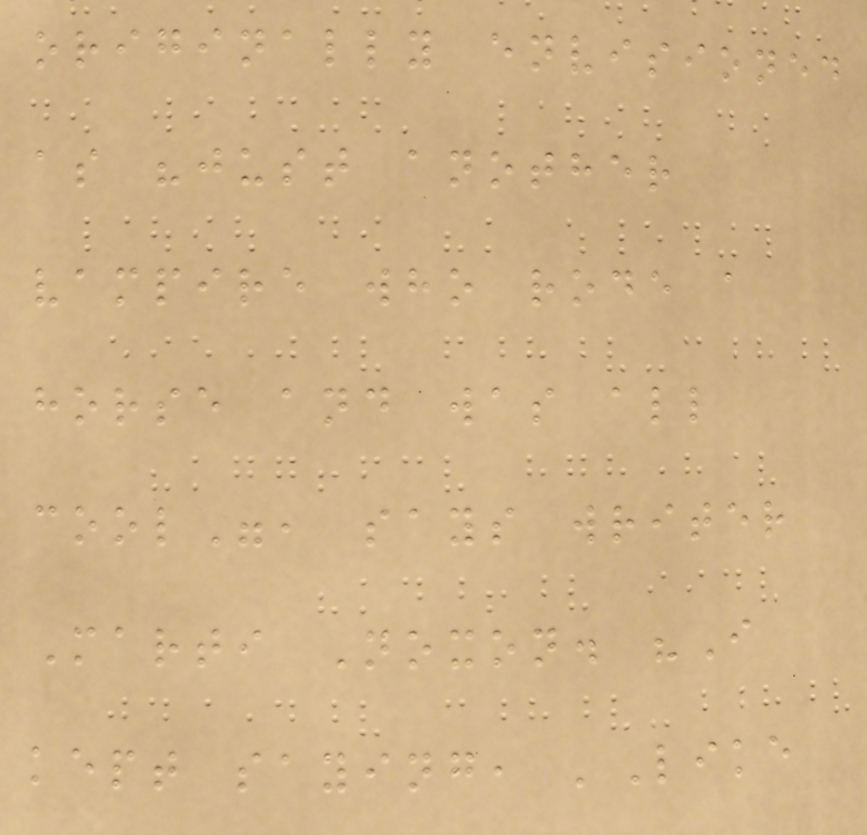originally envisioned
as "just another
vampire who rode a
horse and was all
cool", says writer
Marti Noxon. "I
kept saying, 'Like
